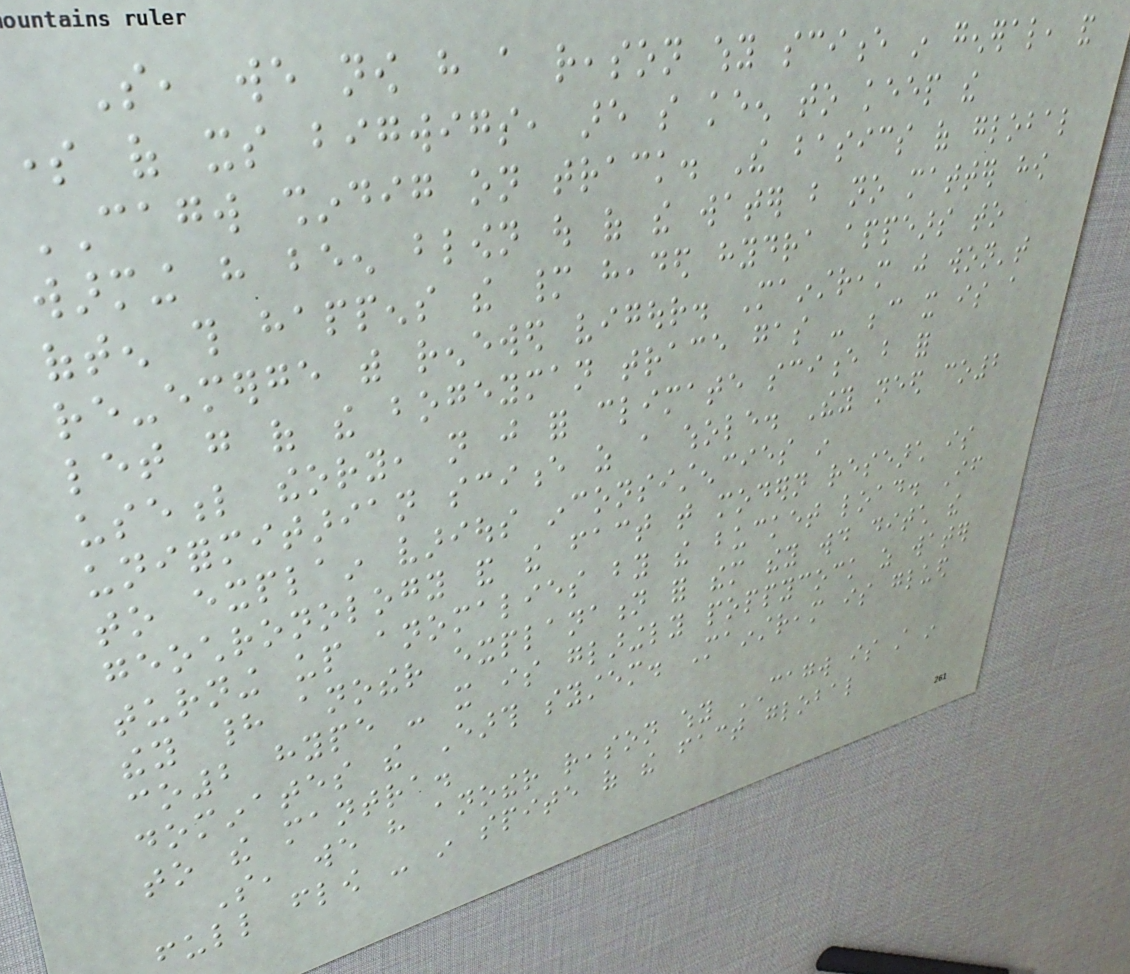So, we now have a reason why science in general, and
some of its bigwigs, are so keen to keep the
CAGW shindig on track. The basics of global
warming have been blown out of the water but no matter how
often this happens the many headed hydra appears to
re-emerge with renewed vigour. Mainstream just won't
let go of the bogeyman trace gas - because it is a
useful theory, not just for climate science but for
uniformitarian science as a whole. They need co2
to explain various inconsistencies in
geochronology and the fact that modern research is
turning up anomalies by the bucket load. If
they had another explanation for them they would ditch the
co2 hype - it is glaringly poppycock as water
dominates the Earth system. Mainstream is glued
to the mantra.
So, we have another reason why CAGW is still in
full flow - in spite of the fact global
